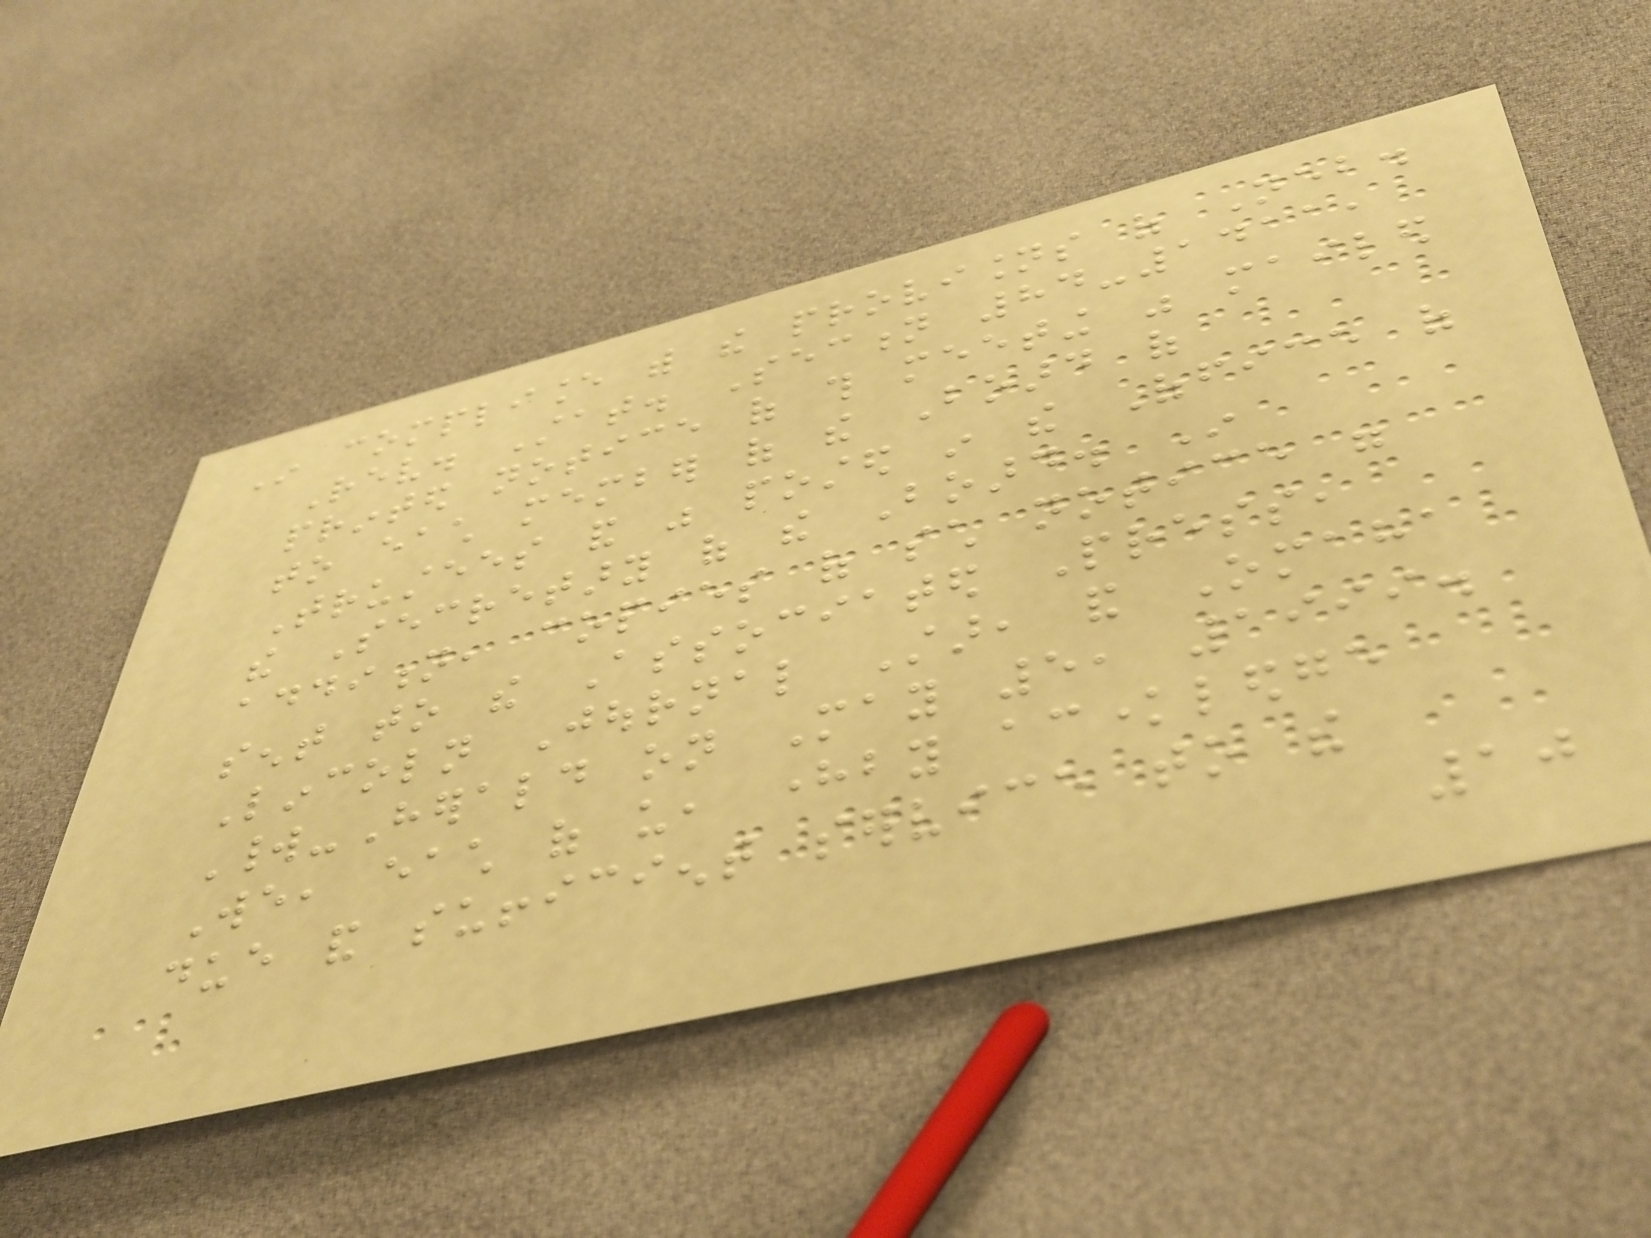In compliance with the provisions of Neb.
Rev. Stat. Section 84-1411,
printed notice of this meeting was mailed
to each member of the Board of
Trustees and was posted in the Office of
the Secretary of the Board. In
addition, copies of such notice were
sent to the Associated Press,
Lincoln Journal Star, and Omaha
World-Herald on May 5, 1999.
We, each of us, hereby acknowledge
due and sufficient service to the
10
